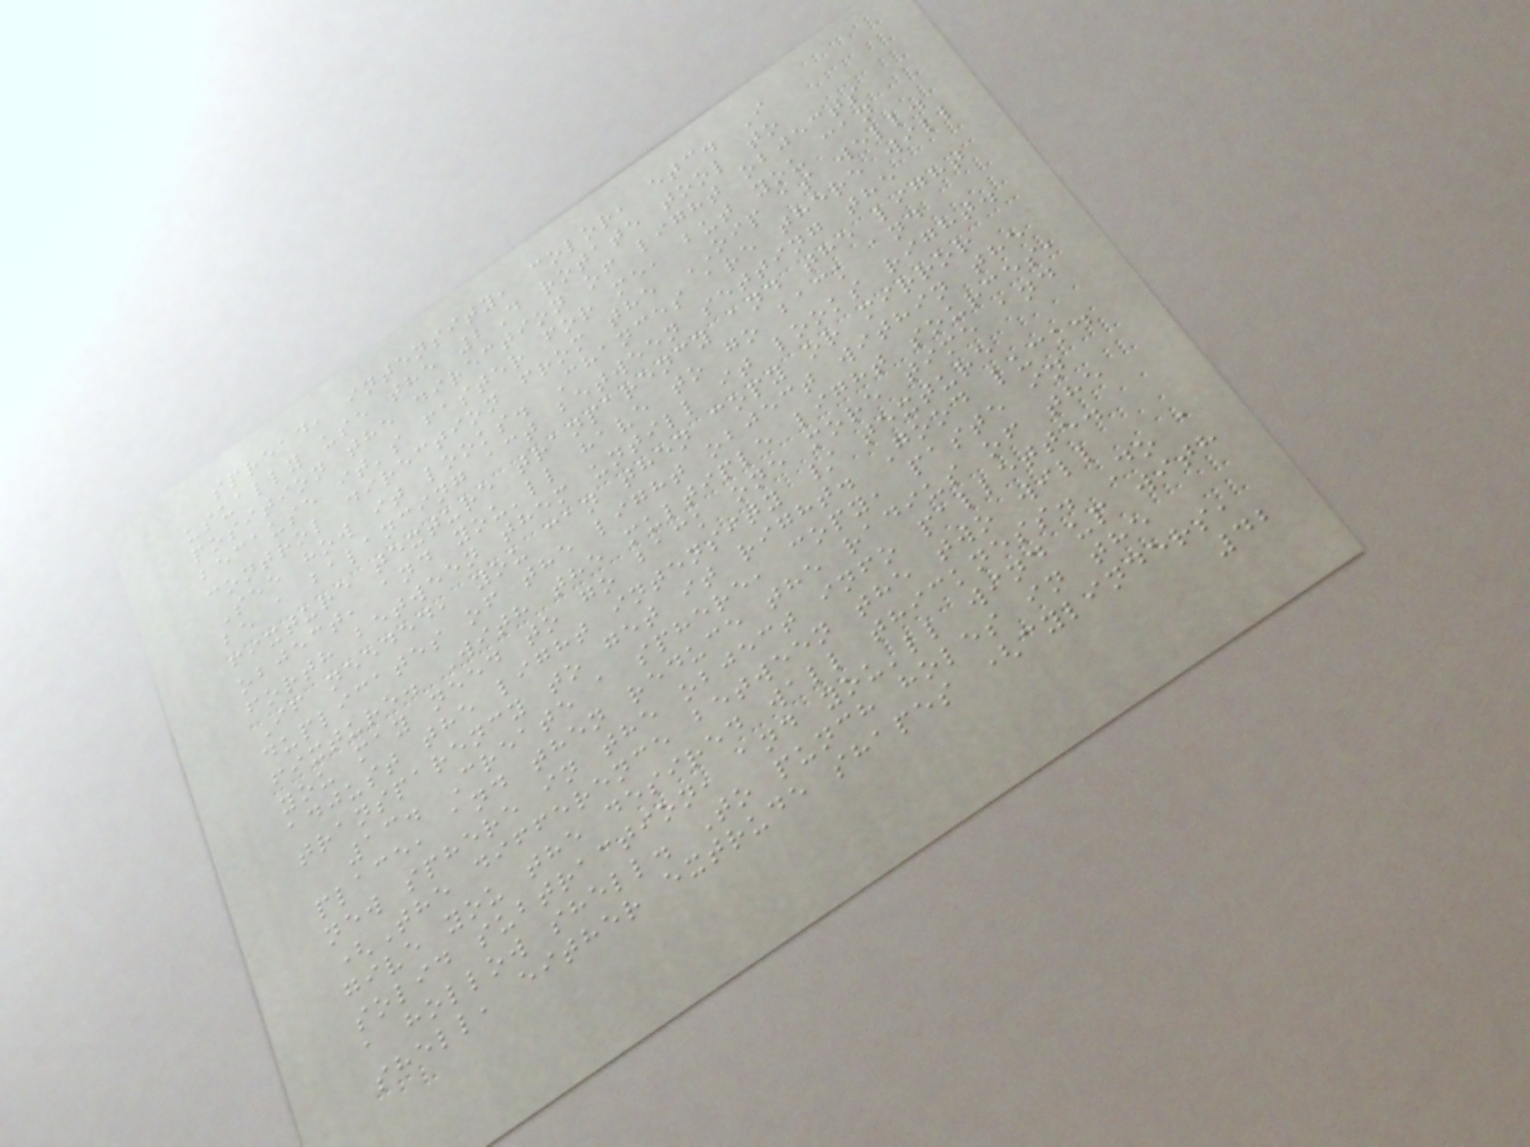spread, intensity, color, etc. I
usually use the 2D rotate tool to
position the direction of light objects
because it's faster for me, but you can
control direction from the OIP as well.
See how it looks. Chances are there will
be a balancing act between setting the
fixture texture tranparency and the light
object, and you'll have to go back and
forth between them untill it looks right.
If needed, you can then copy or mirror
duplicates of the light object within the
fixture. With the multiple light sources,
you may need to go back one more time and
adjust the light intensity / texture
transparency to get it right. Good luck.
13. Create a sphere, copy, paste in
place, and then reduce the radius of the
new sphere in the object info pallette.
(The difference between the two will
give you the desired wall thickness. Do a
solid subtraction, and you'll wind up with
a hollow shell. To punch holes in the
shell, either extrude shapes (cylinders,
42
